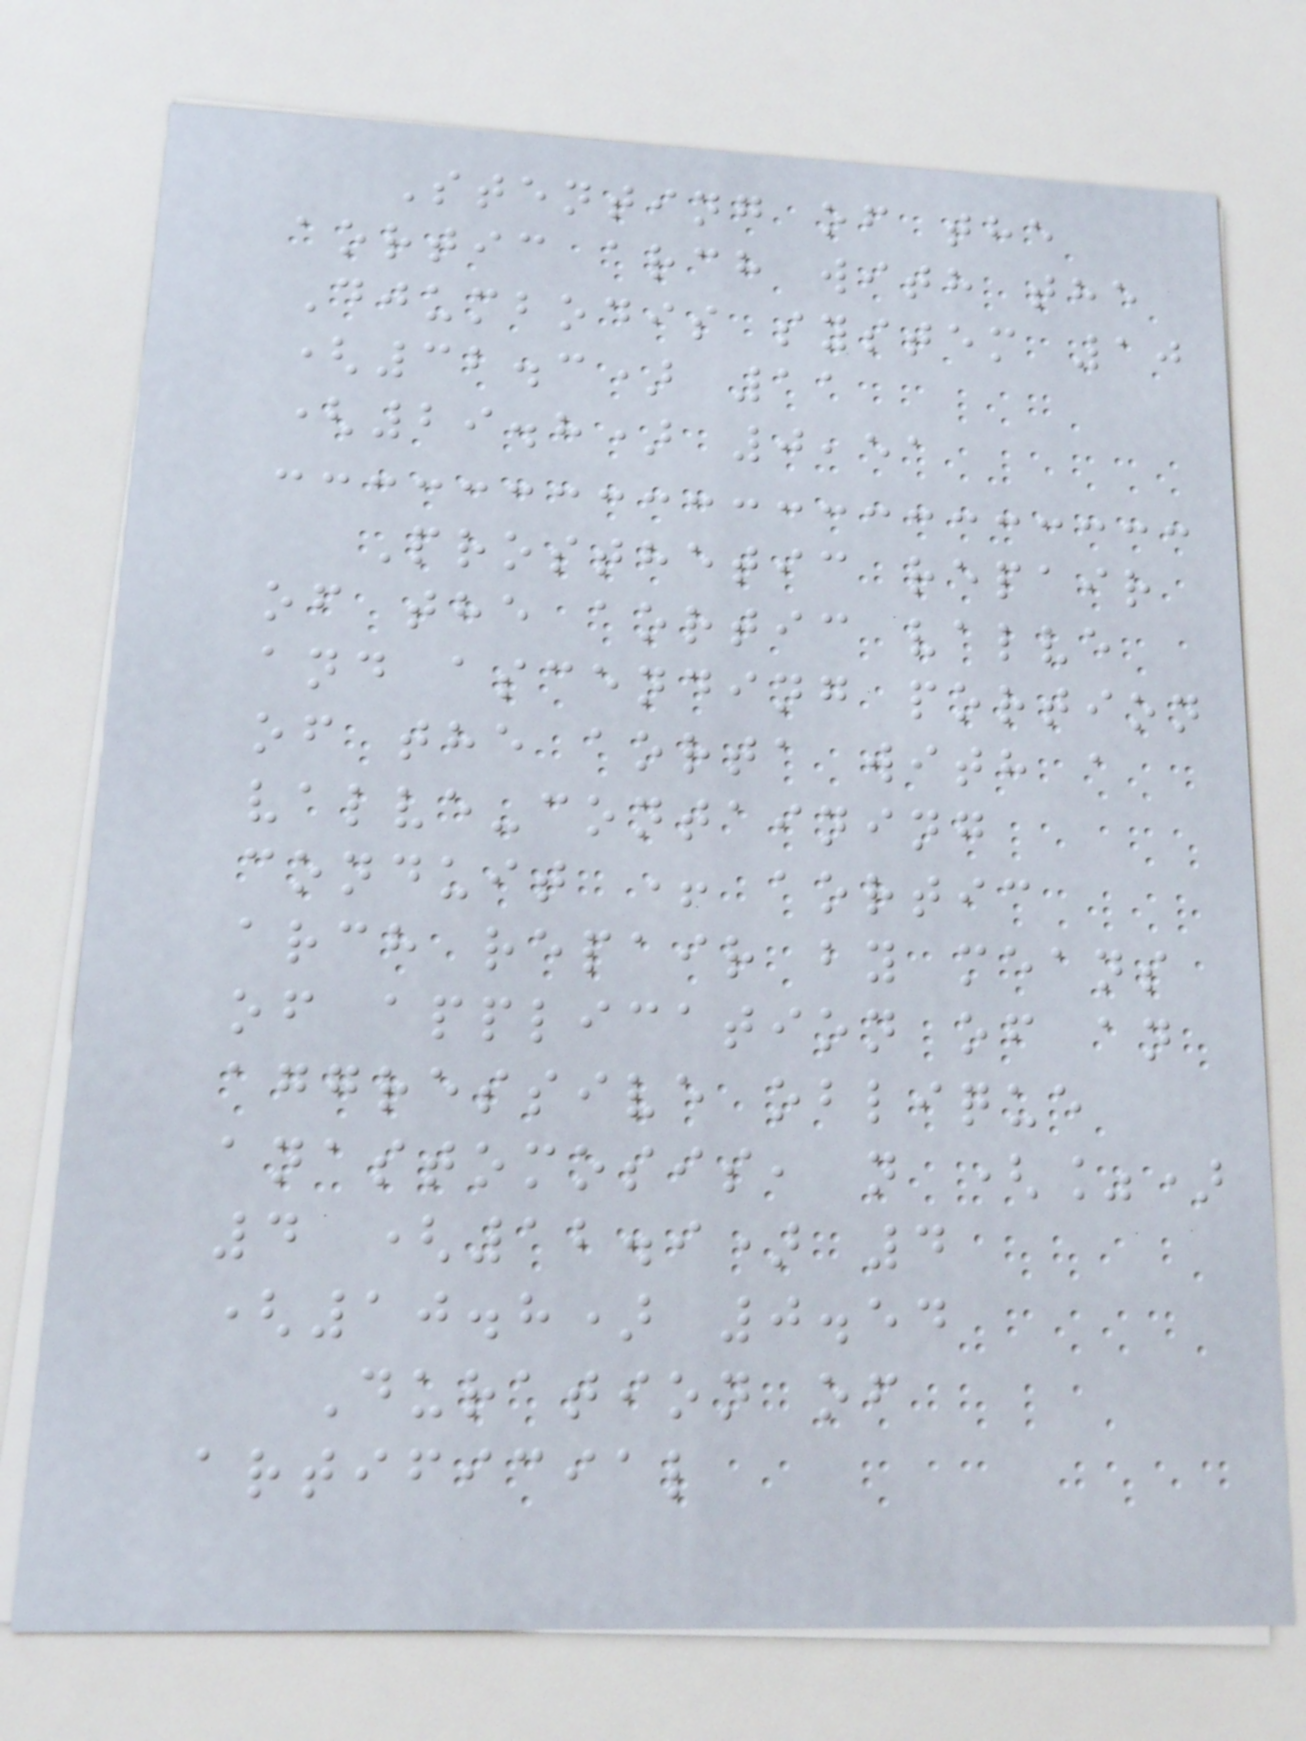Stenting of the
aortic arch with the
Djumbodis system 10
(32.3) 11
(29.8) 0,51
Prosthetic repair
of the aortic valve
and ascending portion
of the aorta with a
valve-containing
conduit + aortic
arch repair by means
of application of an
aggressive oblique
anastomosis, n (%)
4 (12.9) 4
(10.8) 0.54
Duration of
artificial
